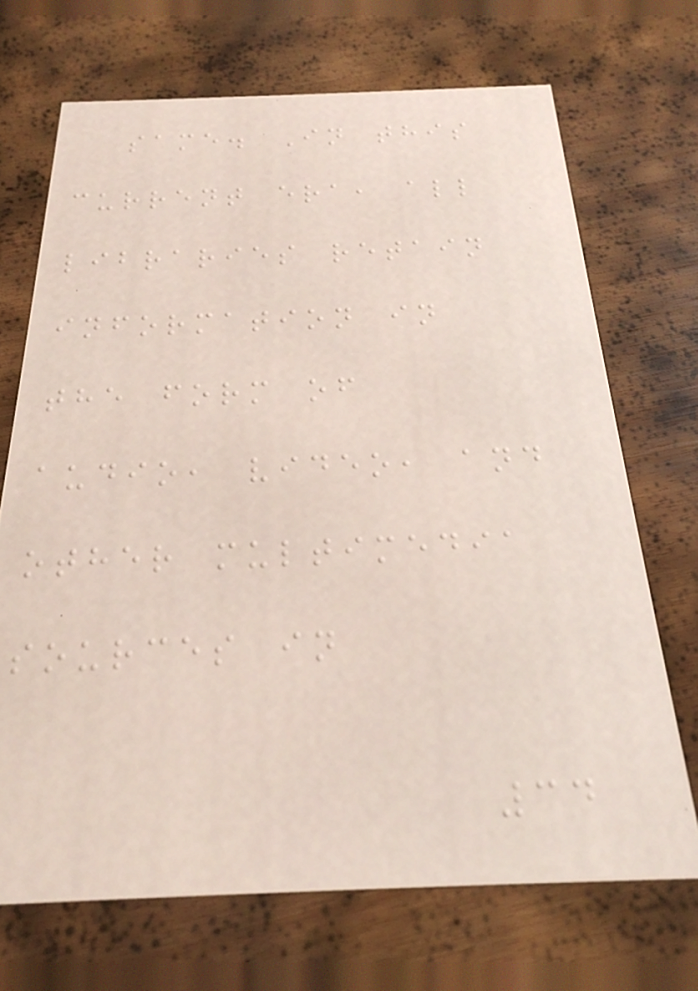same. In this
current era, all
libraries retain
information in
the form of
audio, video, and
other multimedia
sources in
34
